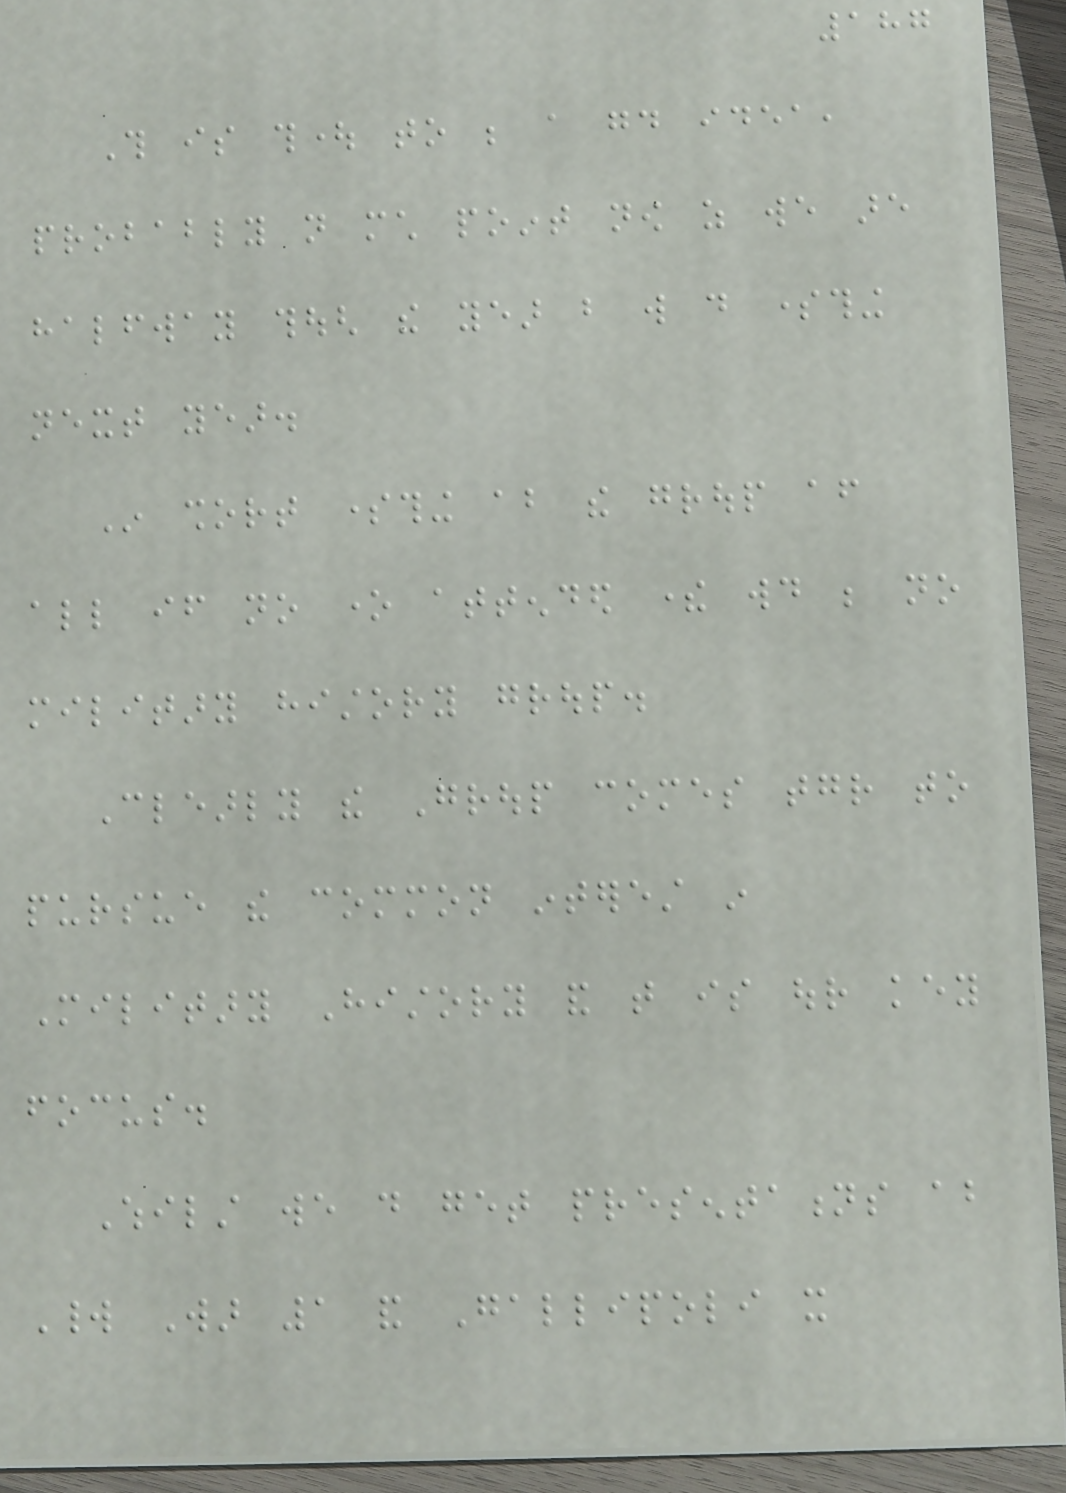187
This is thought to be a good idea,
probably not much point now as we are
halfway though the year but will do something
next year.
In short something about the group after
all if no one attended there would be no
military history group.
Clearly the Group comes together to
pursue the common interest in
Military History and that is our key
focus.
Whilst we do get presentations about
World War 1 and Gallipoli it
